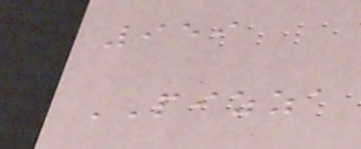959
PIZZA
